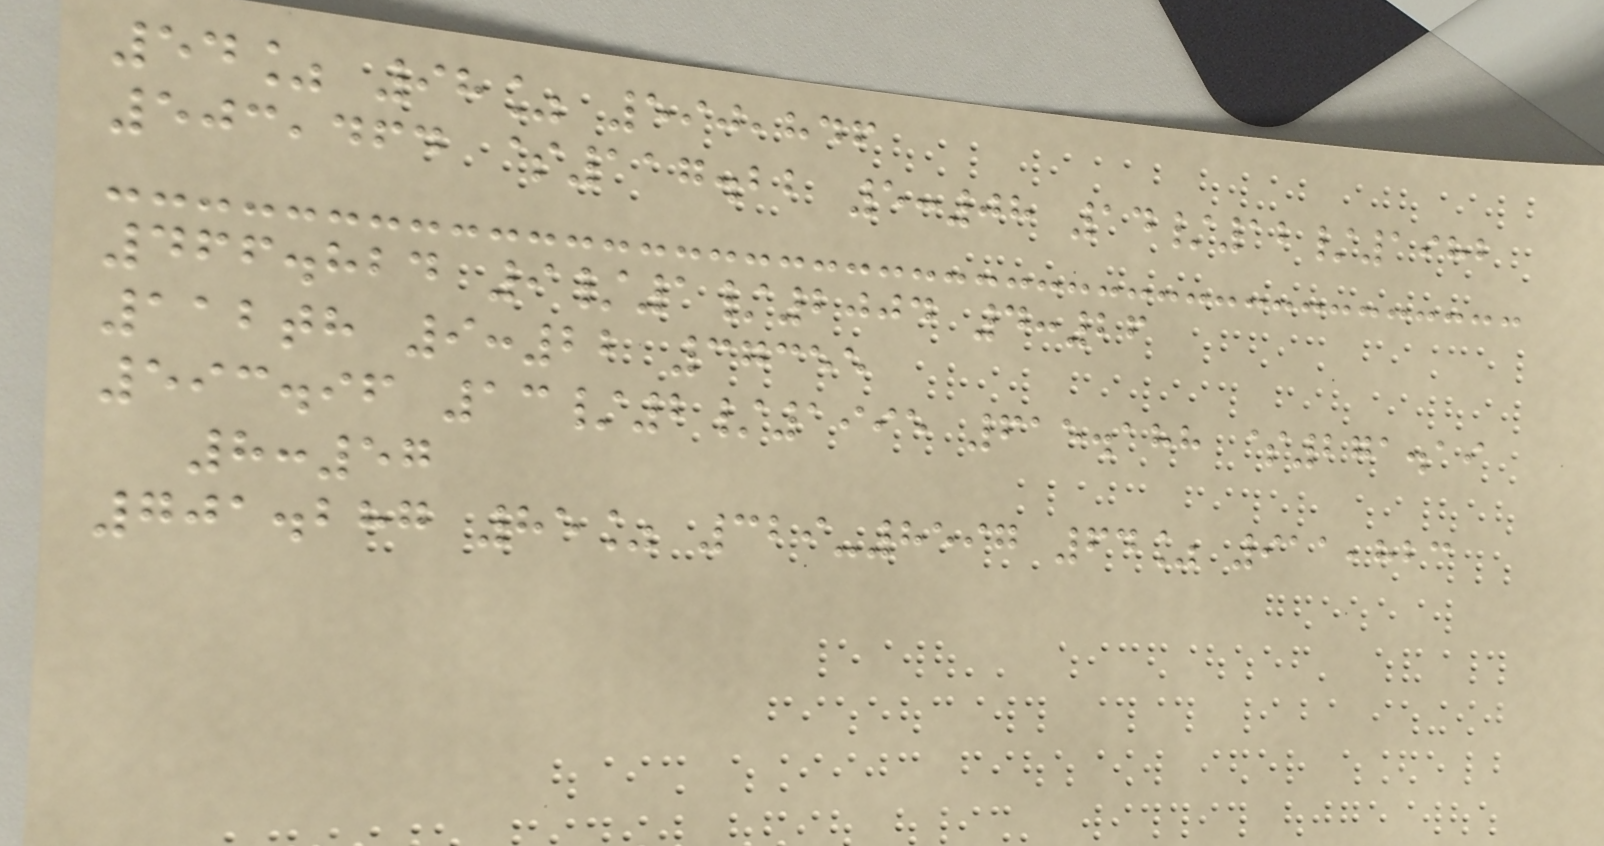54% 98% 590,846
503,464 $117.22 5:08 14/12/1982
466.824 9/1/2004 4:26
112th 9:22 37355
593.96 13/2/1995 615.188 $271.19
8:57
701.287 85% 329-8597 64% 911,823
